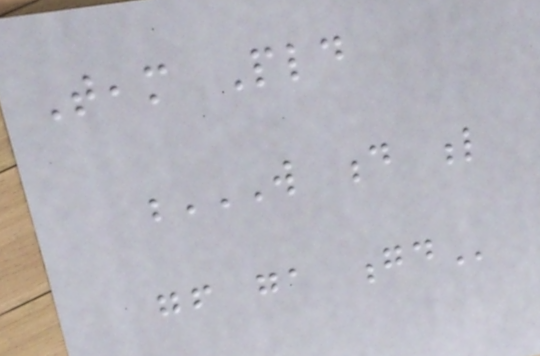Team Pld
W D L
GF GA GD
